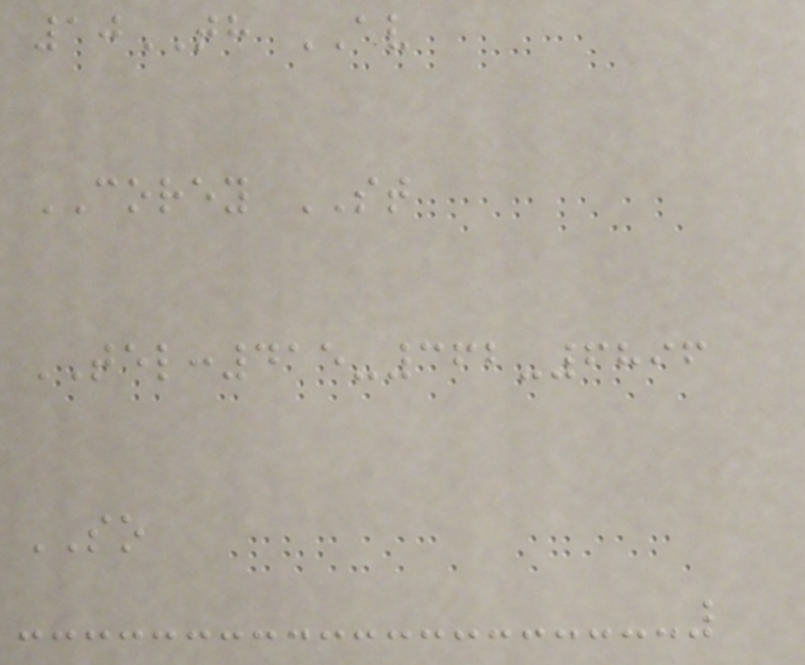10TH AV
COREY ST
TEL:415-362-6896
SO
